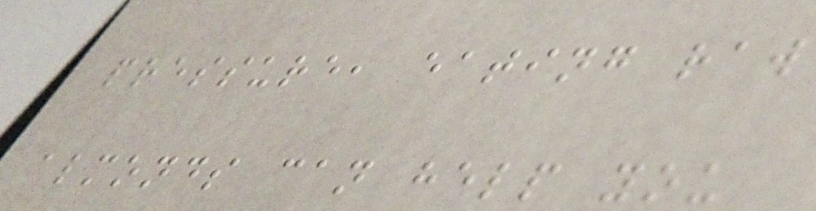pressure, eating raw
almonds can help you
